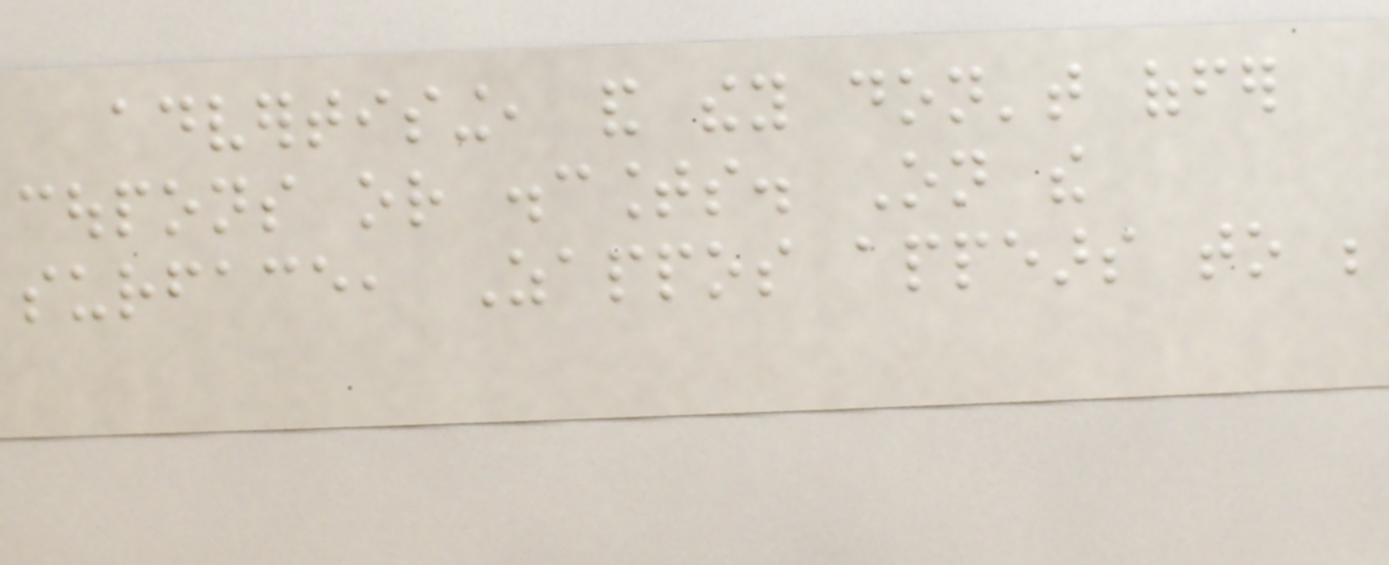advertising, and they don't offer
coupons or discounts. On the
surface, Zappos appears to be
